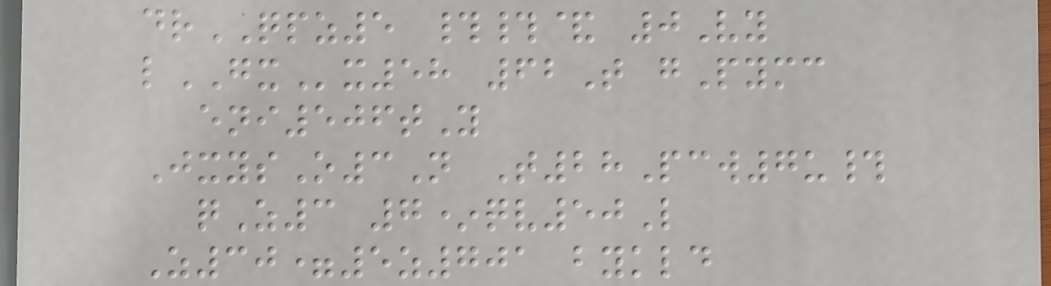drQPZ5 ##& 0Vy
lGXx58 62T gPymc
eni506tY
JxysO3N T28Pcw7u#
qZ3 7*qv50L
Z30=5z701 bykld
